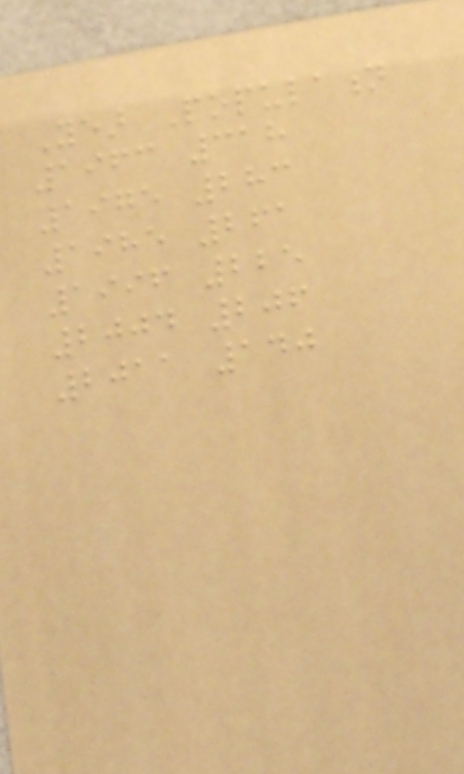Year Population
1963 318
1975 283
1985 261
1996 225
2004 206
2011 140
